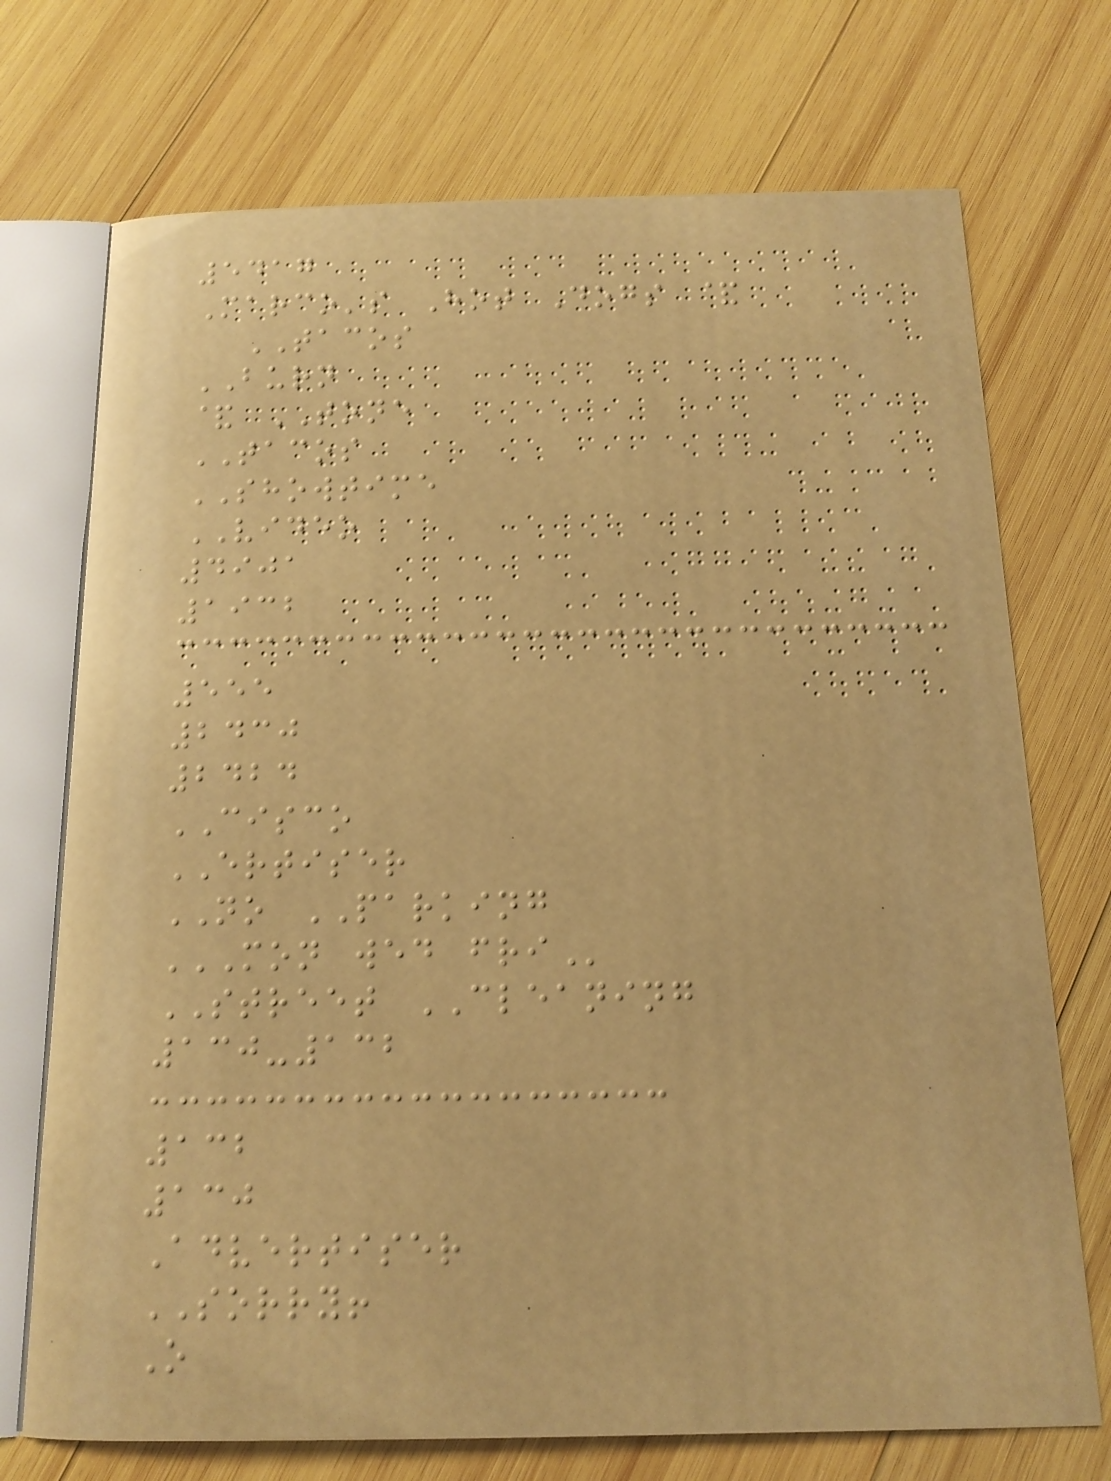5417
Marco's Hot Dogs &
TACOS
BURN
& TONE
TACOS
SHOWTIME
VIDEO
4901
1932
555
2430
2424
CISCO
ERTISER
NO PARKING
MON WED FRI
STREET CLEANING
130-132
132
130
Advertiser
SORRY!
O
